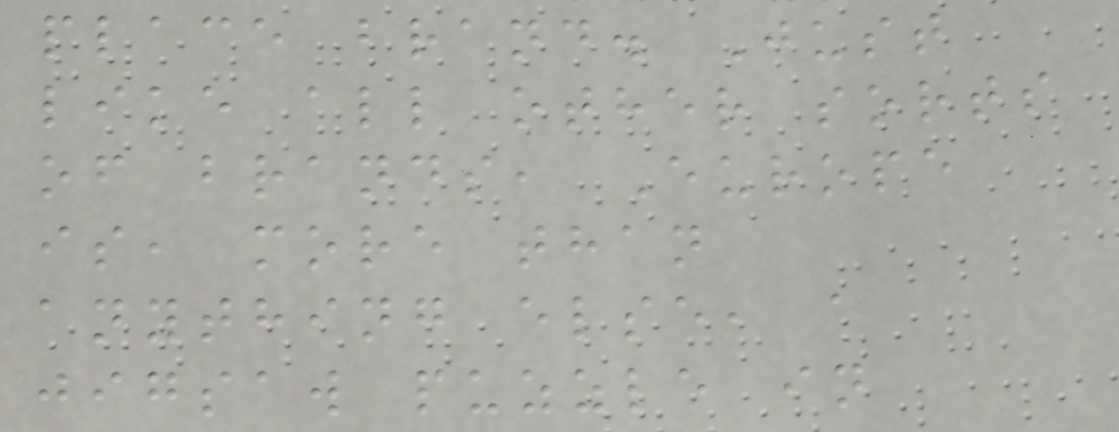place brand. Just
like all other sorts
of brands, Europe
is, more than
anything else, a
jigsaw puzzle in
